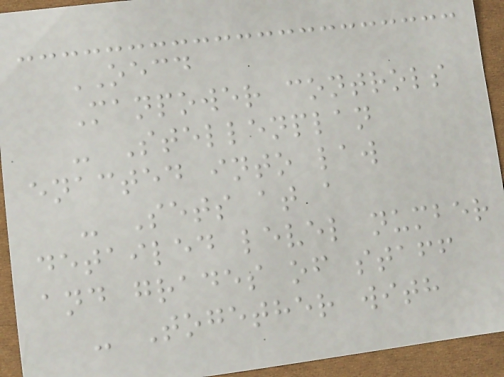OECD
Manpower controls
- Stellenplan
enacted into law
- Sets at a
detailed level number
and grades of staff
- Together with
